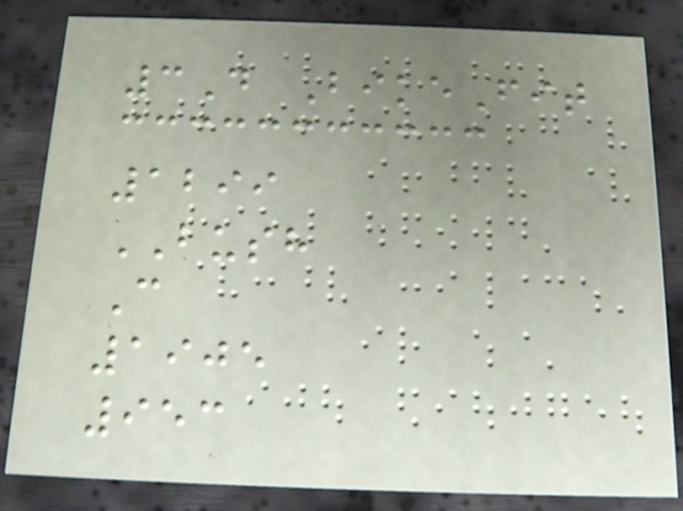3D BikeFit
1299
BUSH
C
1905
953
